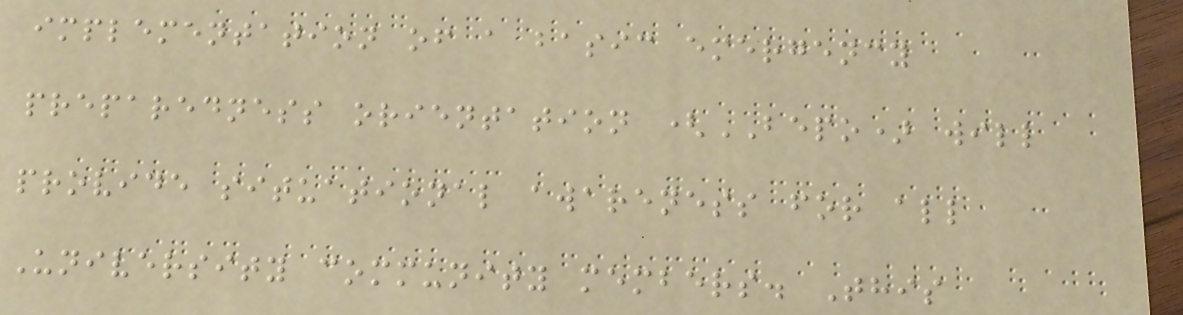implementation of a basic emergency
preparedness orientation (BEPO) will
provide situational awareness for all
University community members. This
